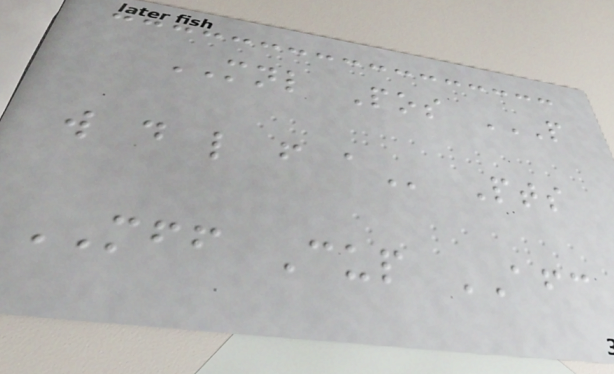MNL Pos P
W D L F A Pts
MFF Cup AFC
